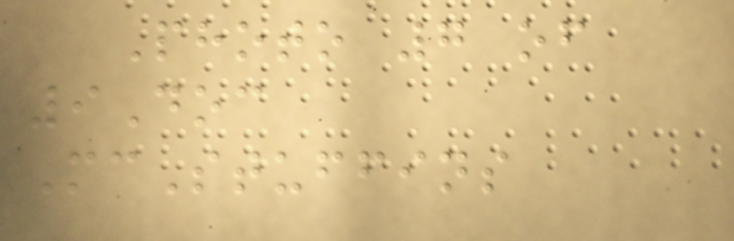Photo 7 of
9Doc
McStuffins
